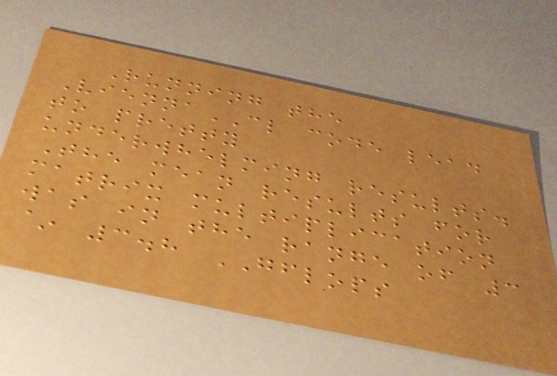Running the
ViennaCL code lead
to pretty
underwhelming results.
The mean results for
matrix multiplication
was in the range of 3
~ 3.8 GFLOPS
